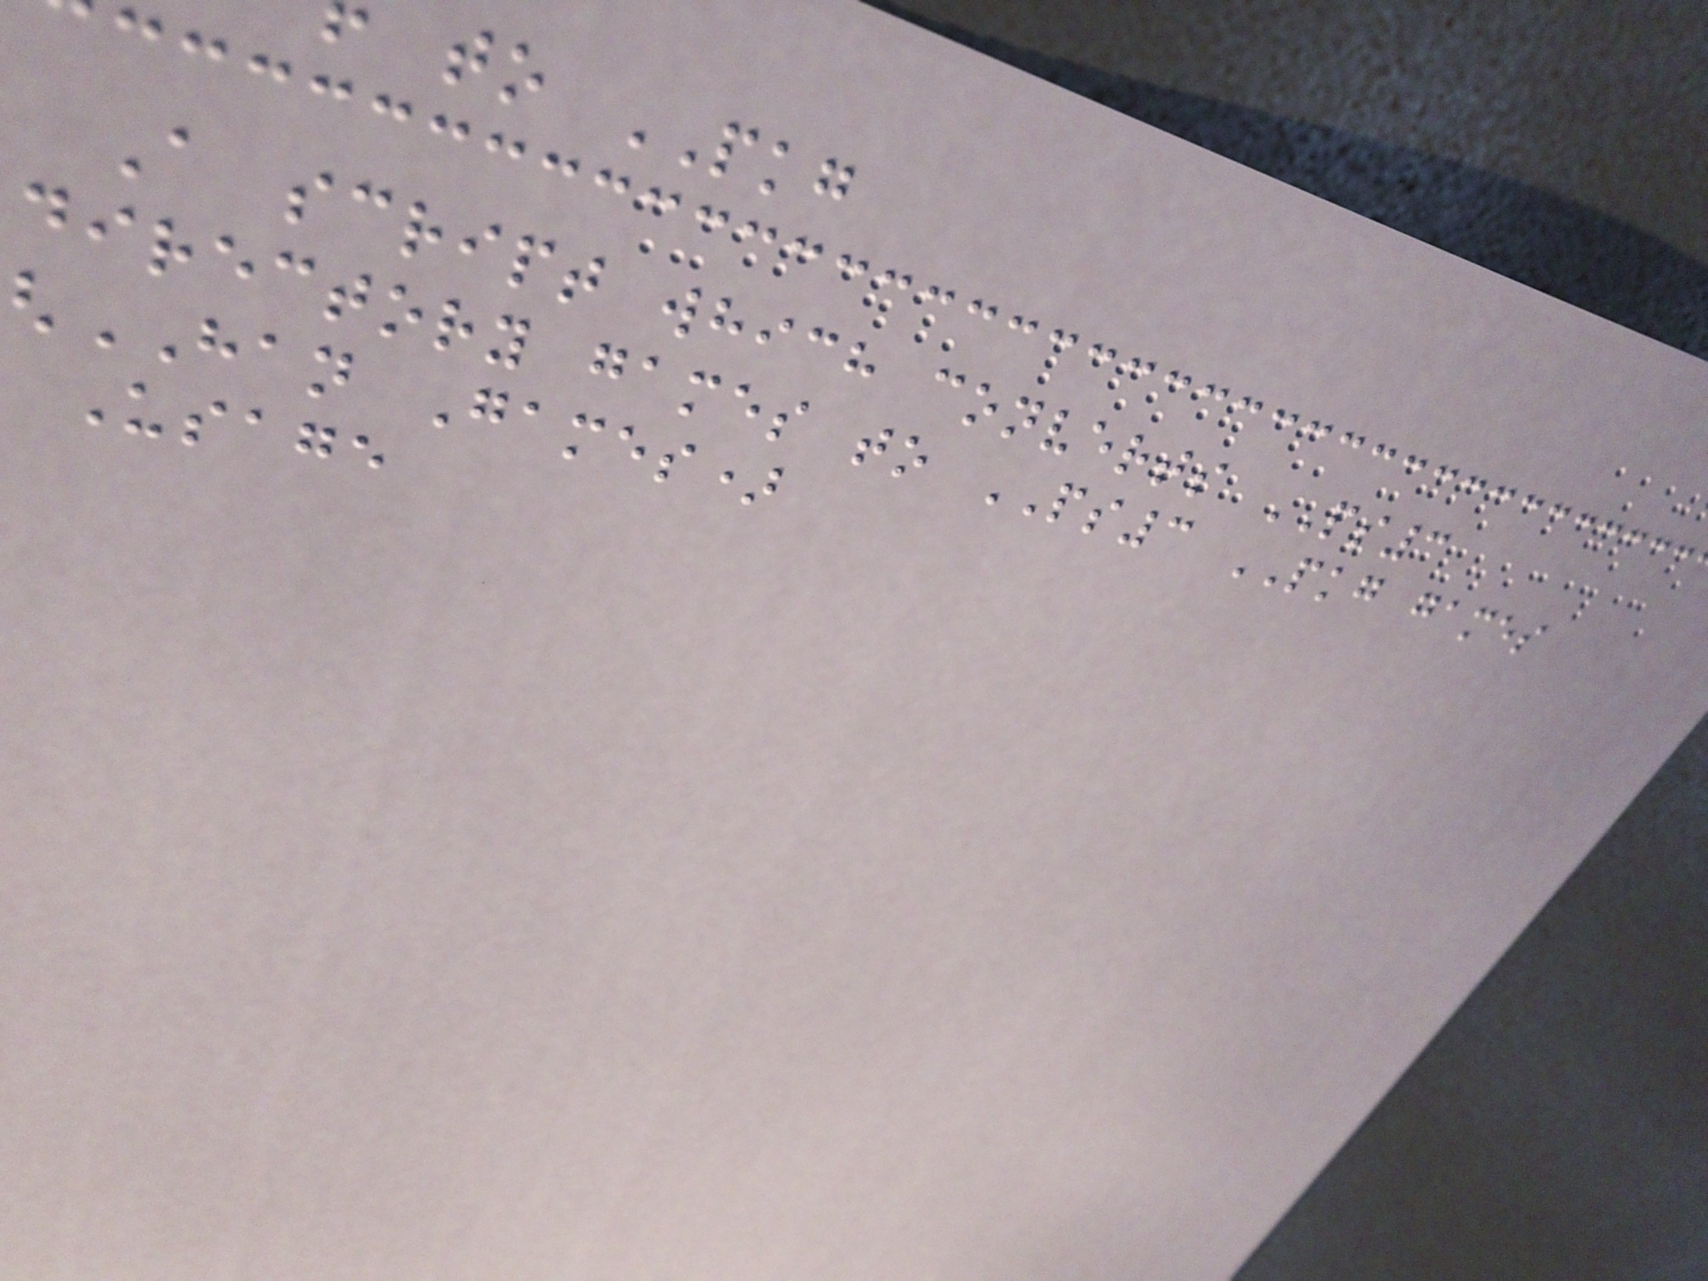to PKG
A script which converts PS3
directory games to PS3 PKG games
HAN Games)
Usage
